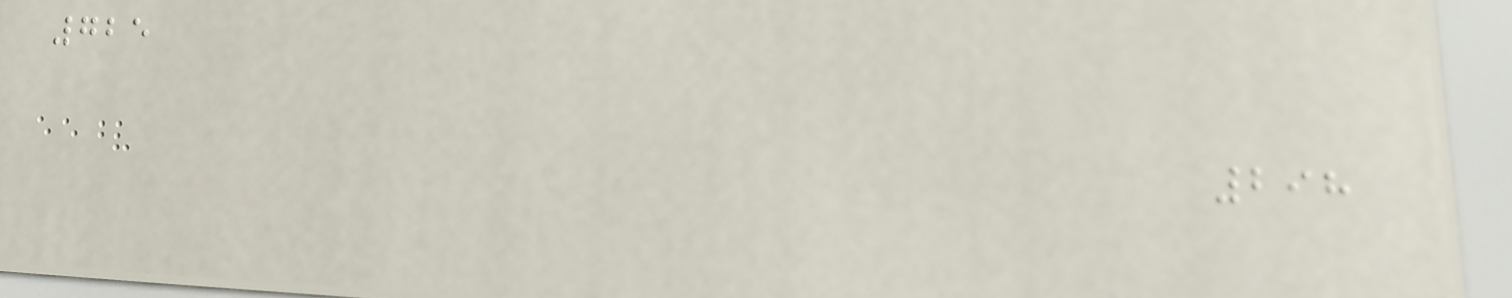725
298
